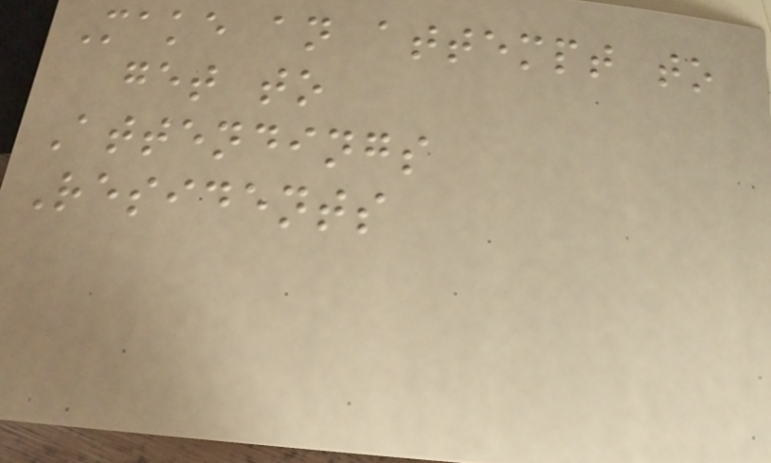Make an attempt to
get to
Attendings
Residents
